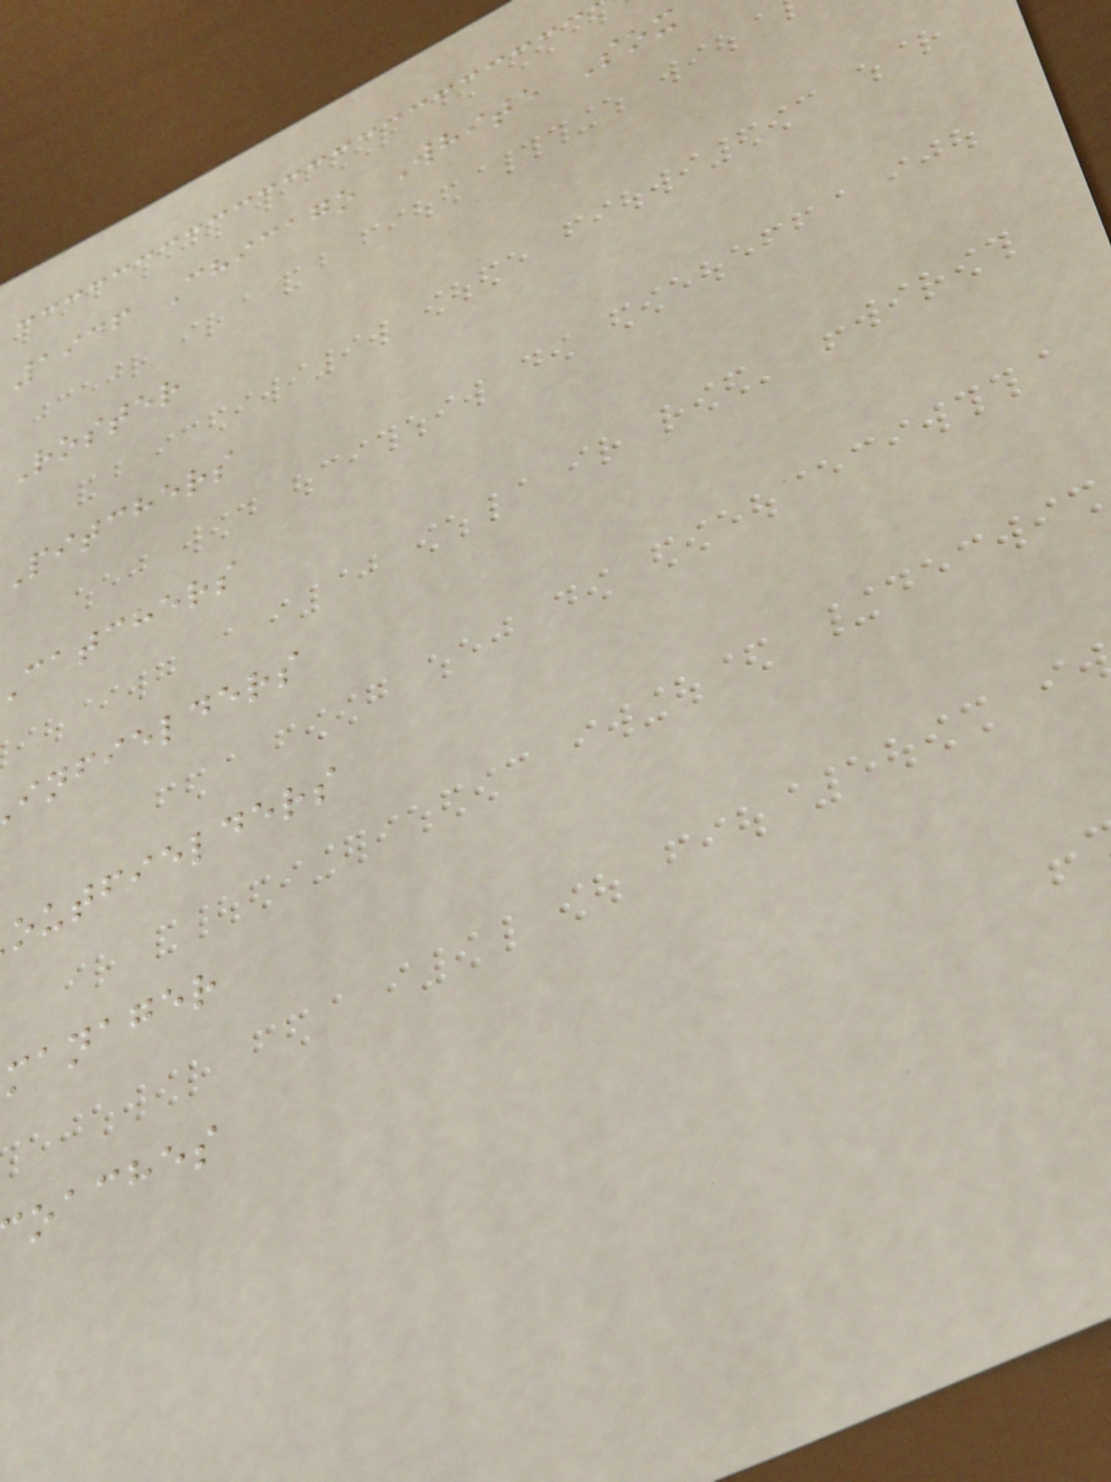1946 Chicago White Sox
Roster
Pitchers
catchers
infielders
outfielders
manager
oaches
